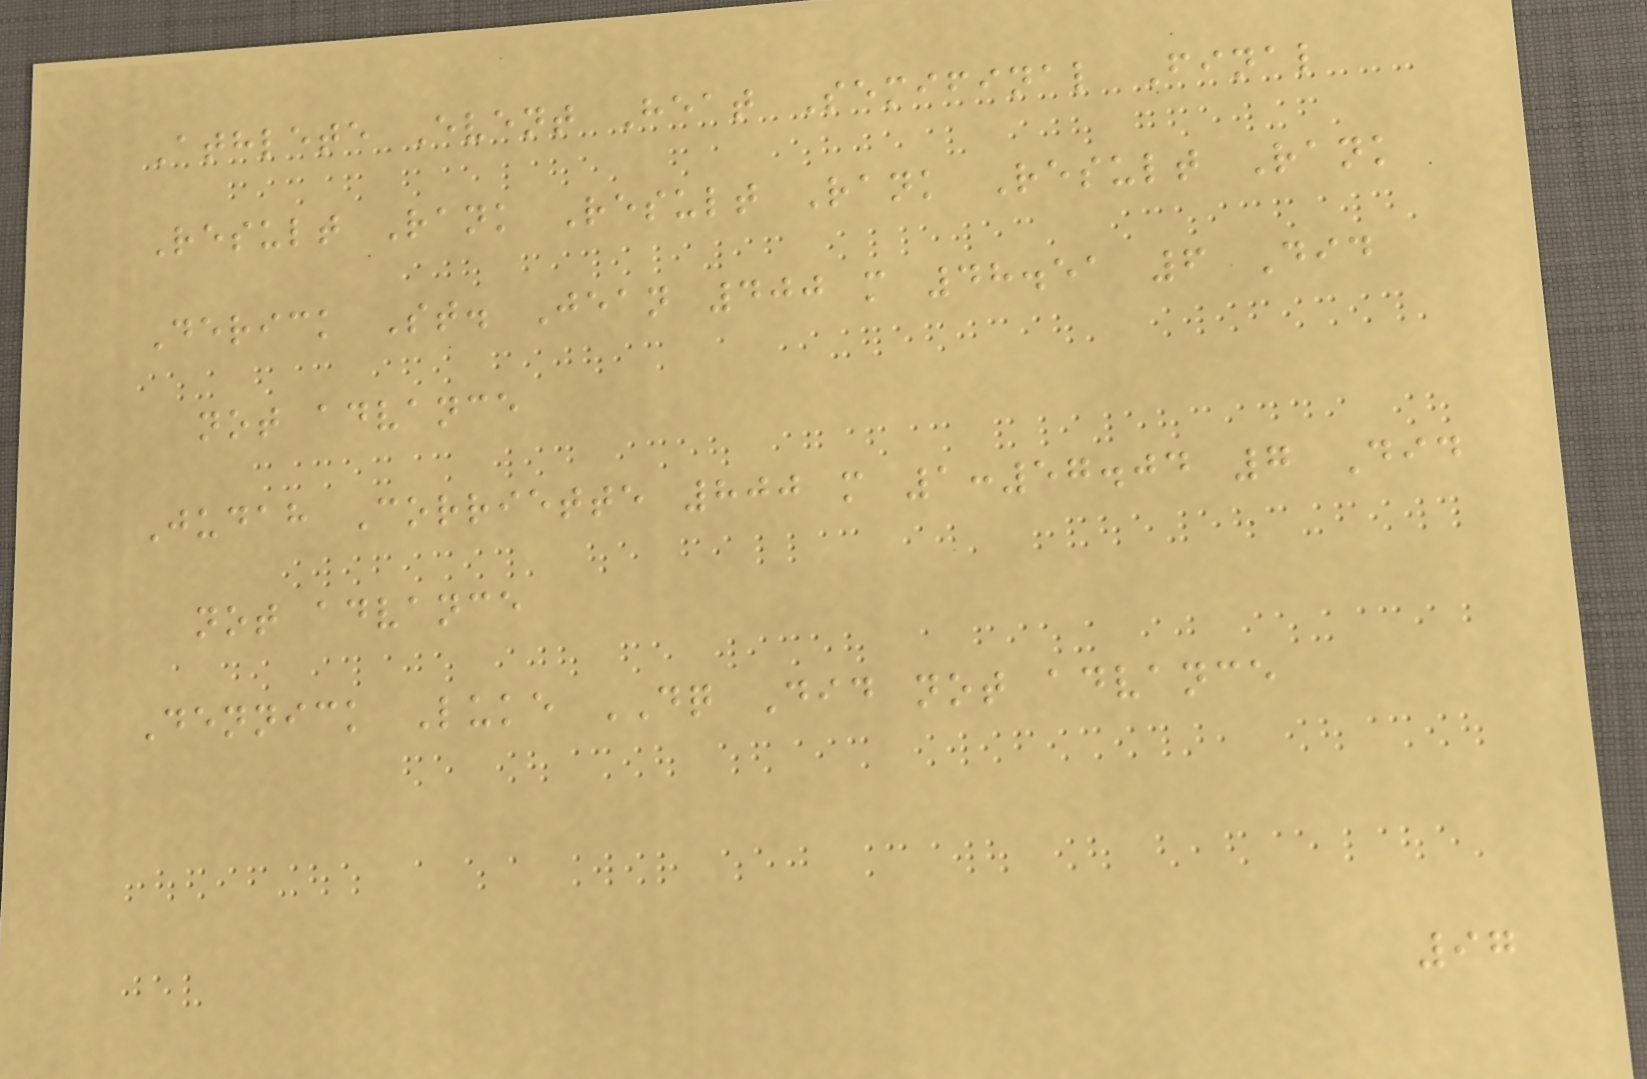Athlete Event Heat Semifinal Final
Result Rank Result Rank Result Rank
Derick St. Jean 400 m 48.51 6 Did
not advance
Judah Corriette 800 m 1:57.04 7 Did
not advance
Dennick Luke DQ Did not advance
97
